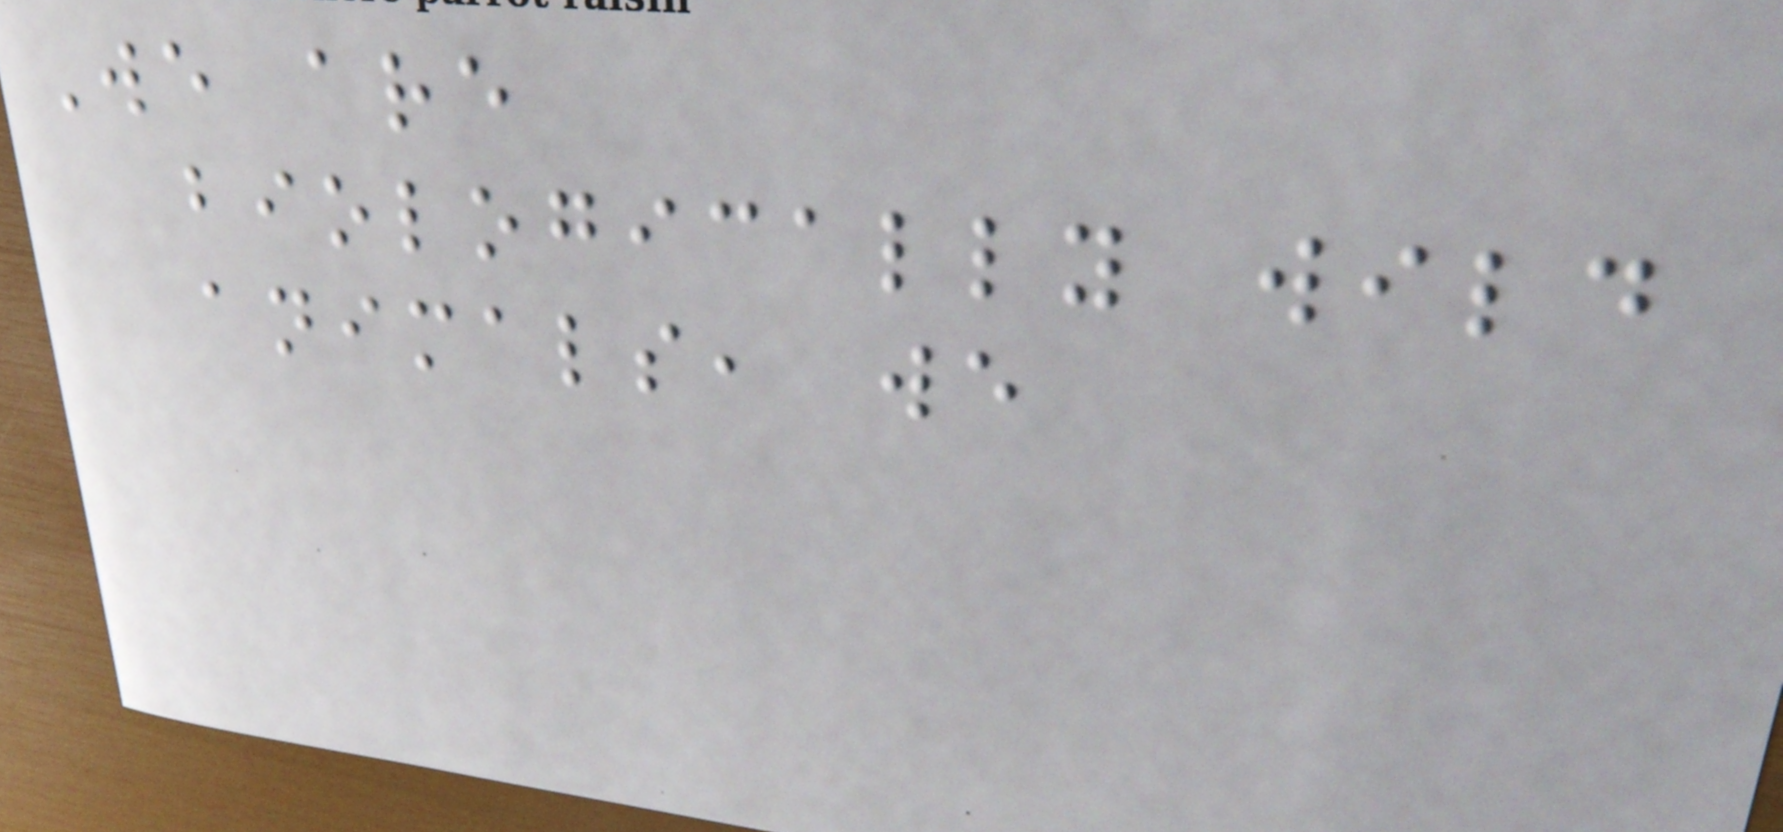We are
biologically wild
animals, we
